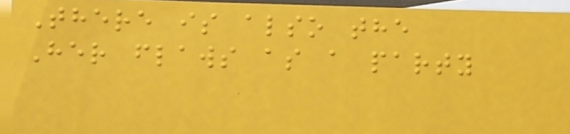There is also the
Her flaws as a party
